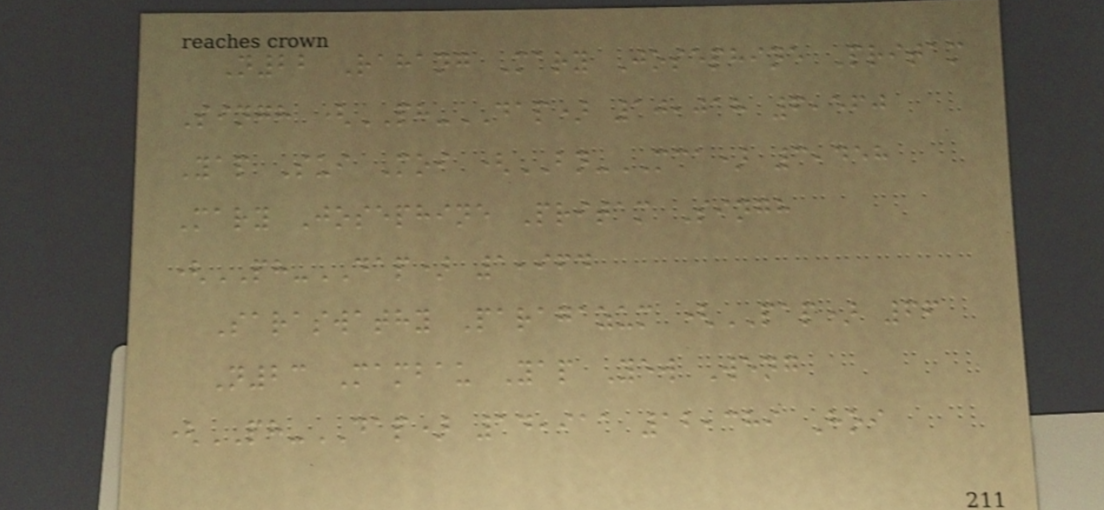N22 Rahang Mary Josephine Pritam
Singh (PH-DAP) 10,018 6,560
Yap Sui Moi (BN-MCA) 3,458
Mary Josephine Pritam Singh
(PH-DAP) 1,964
Saraswathy Paragazum (PAP) 66
N23 Mambau Yap Yew Weng
(PH-DAP) 14,911 12,389 Hoi
